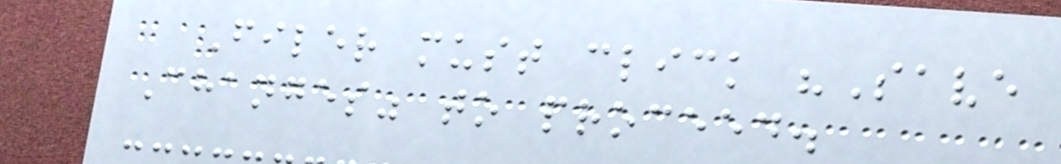Filer must click "Save
Changes" to proceed.
